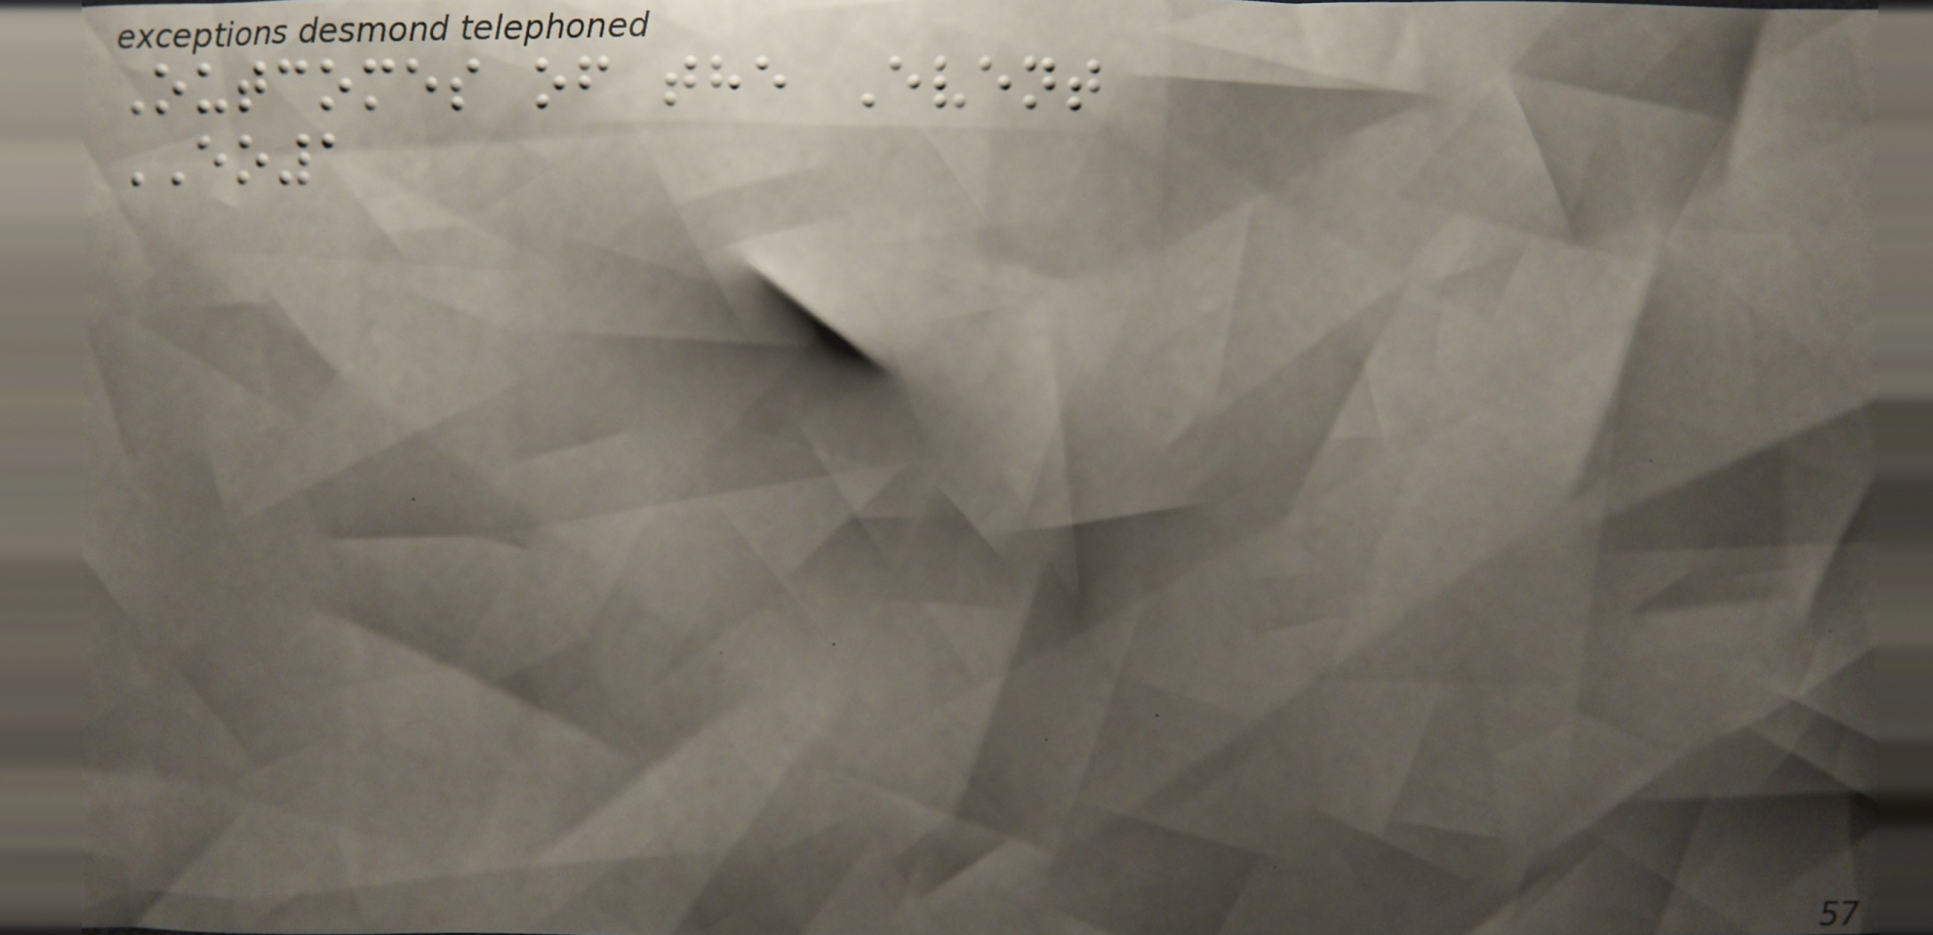Outcomes of the Event
EO1
